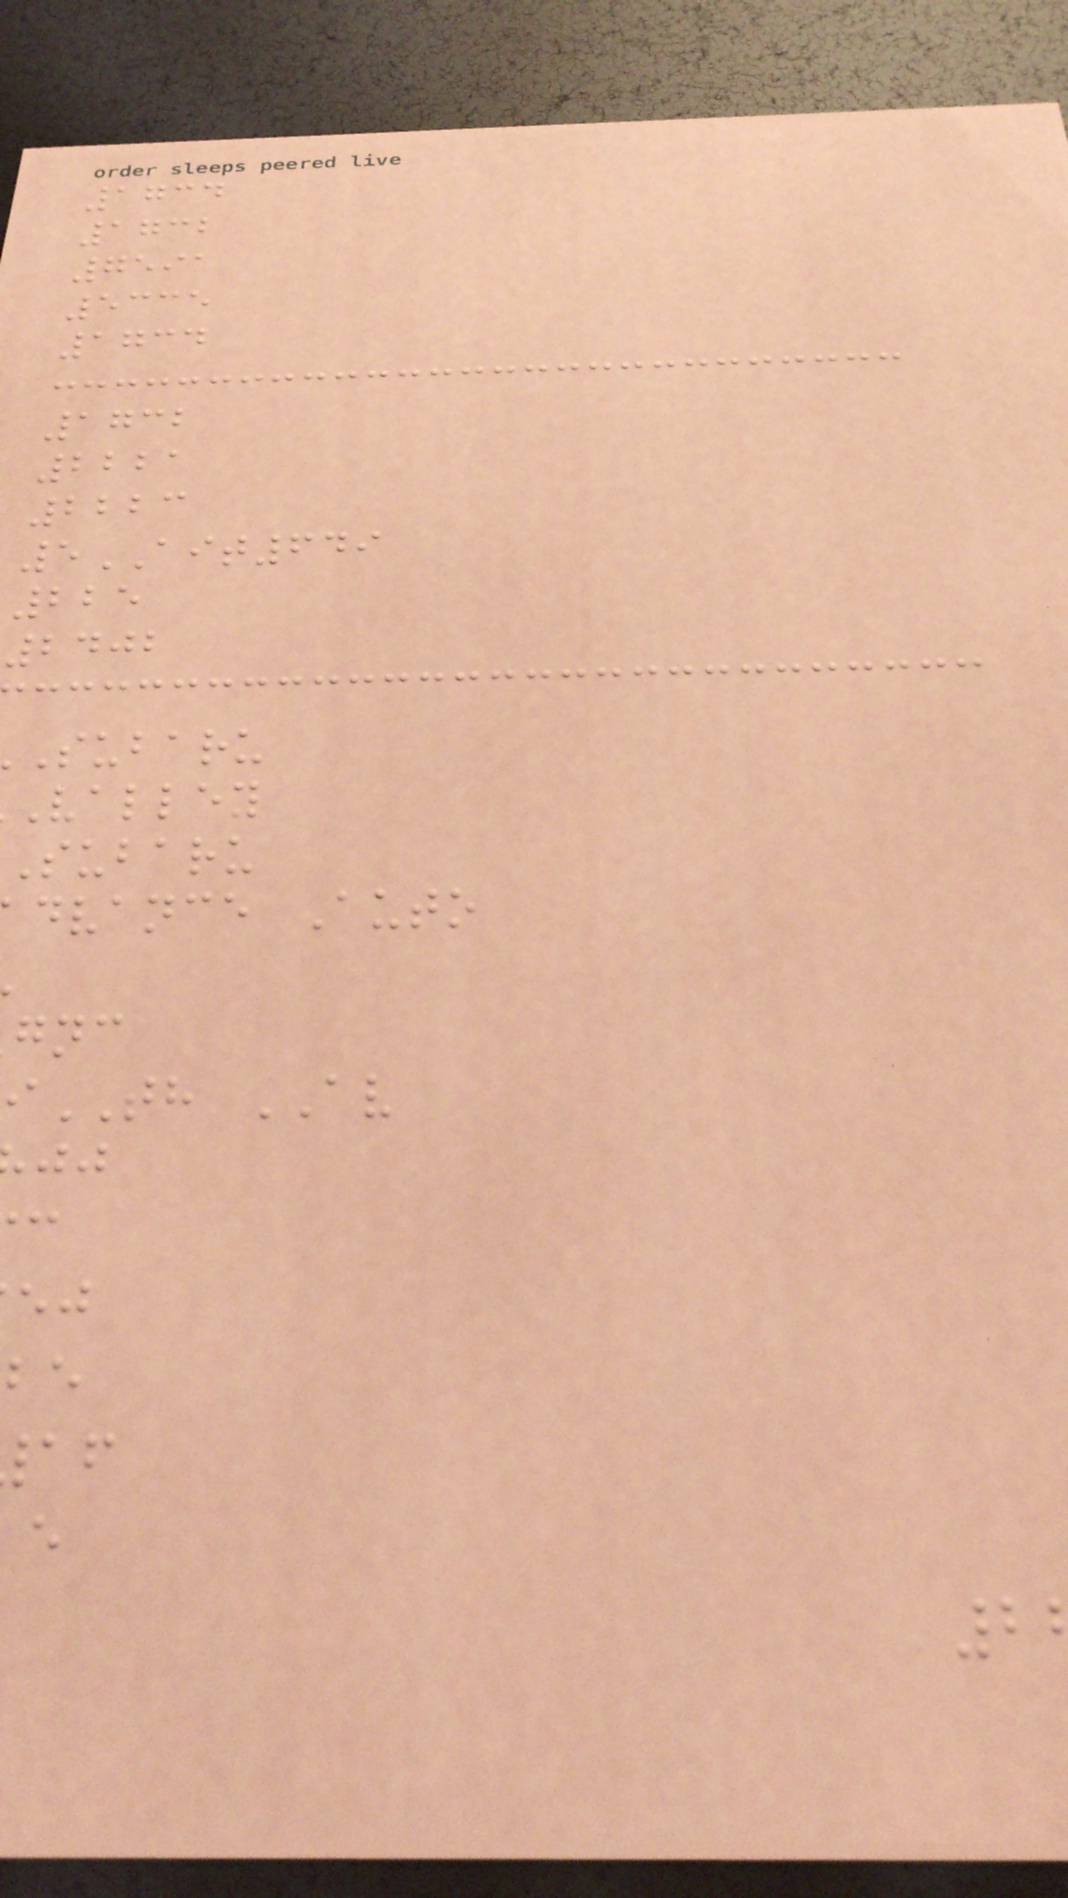1734
1732
7591
5335
1734
1732
2221
2223
5AIT649
225
2402
subaru
valley
subaru
dvance Auto
TH AV
